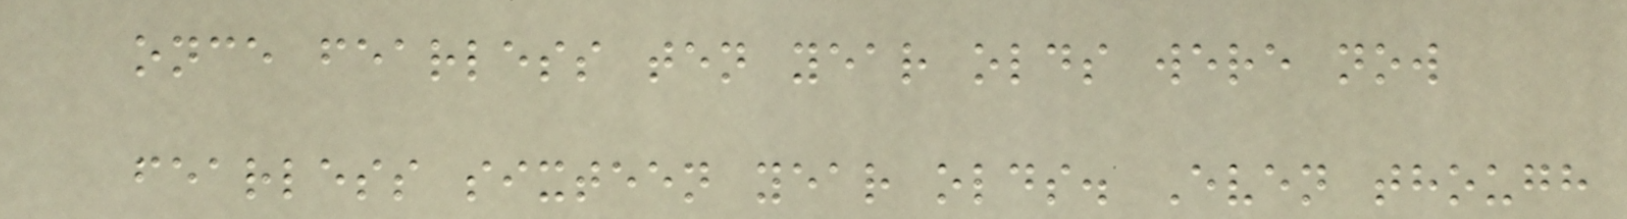once fearless ten year olds were now
fearless sixteen year olds. Even though
